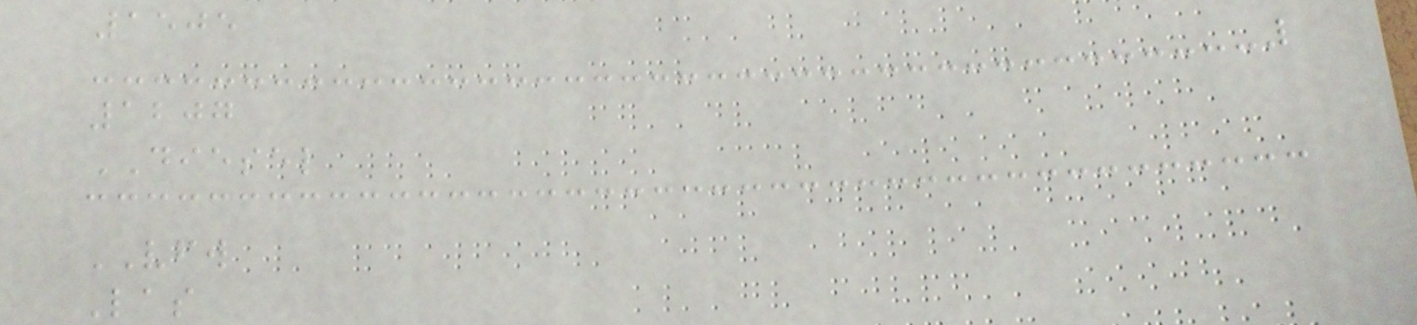1505
1207
DIESEL
VFW
Las
